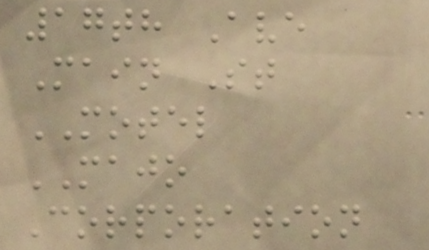17th Ave
Main St
MOTEL
MAJO
Corporation
